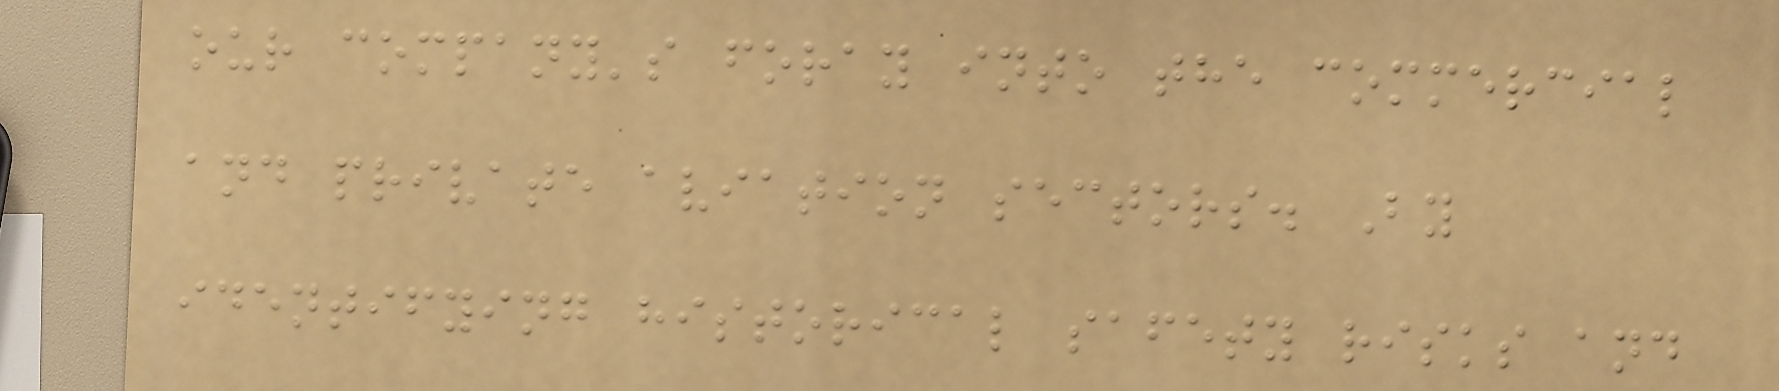our company's foray into the commercial
and private aviation sectors. By
identifying historical safety risks and
